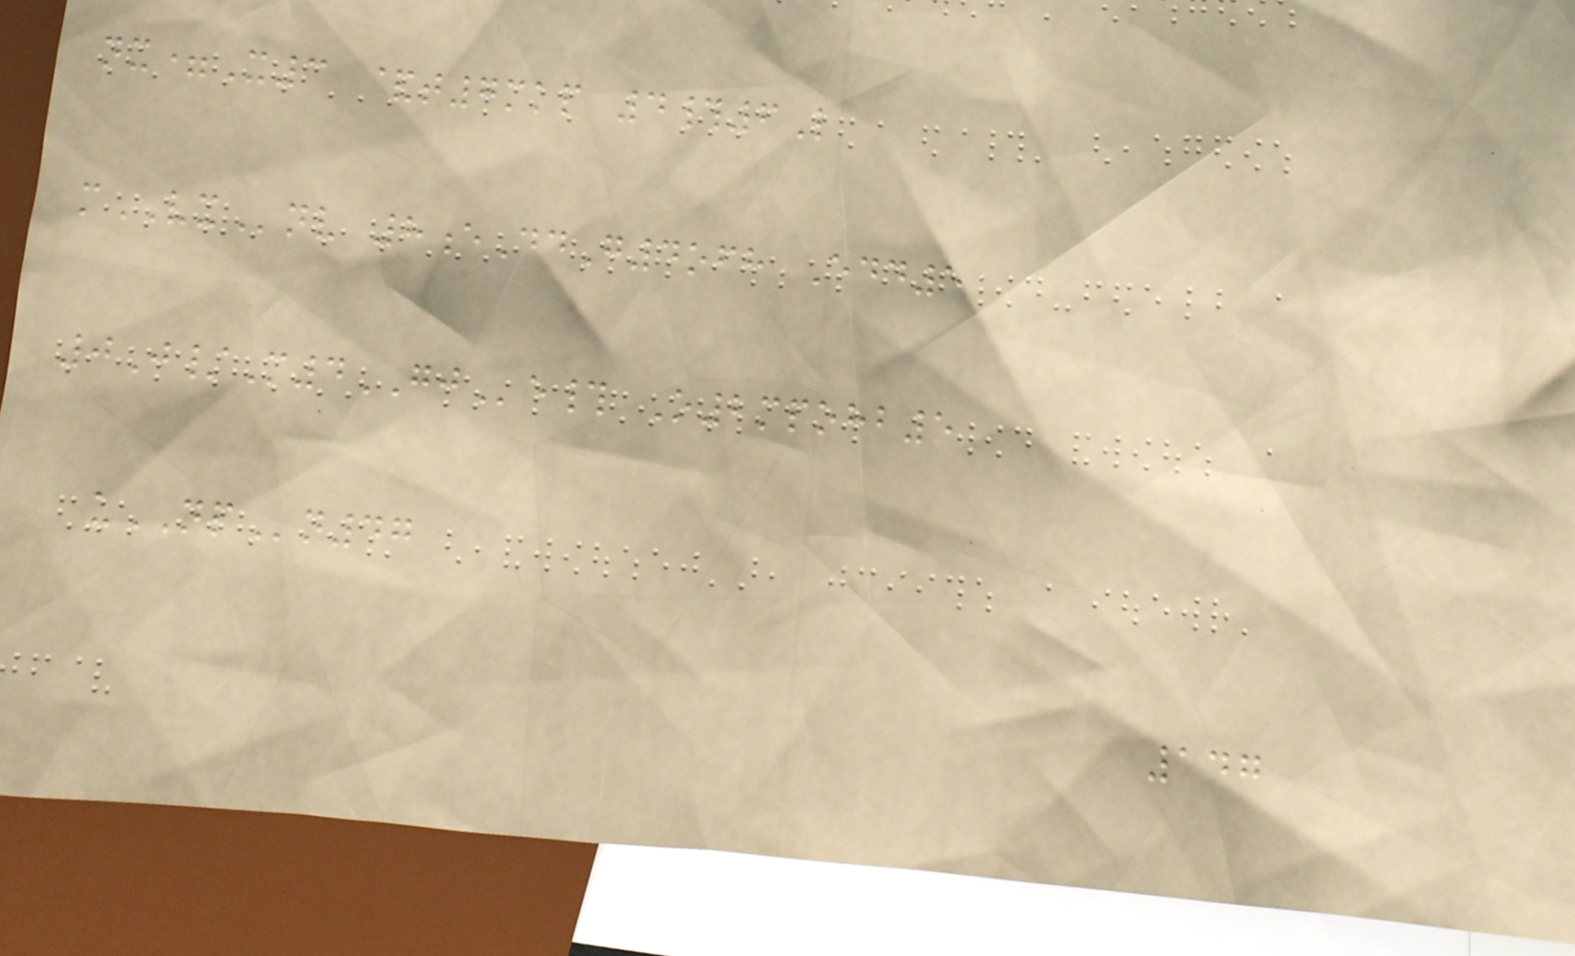nx=X3 &t7mkp 4#6L
mVXnv 8eDdG4ofh Edd5
0J/M4GJe# O2mpohb5
uNPn47
147
